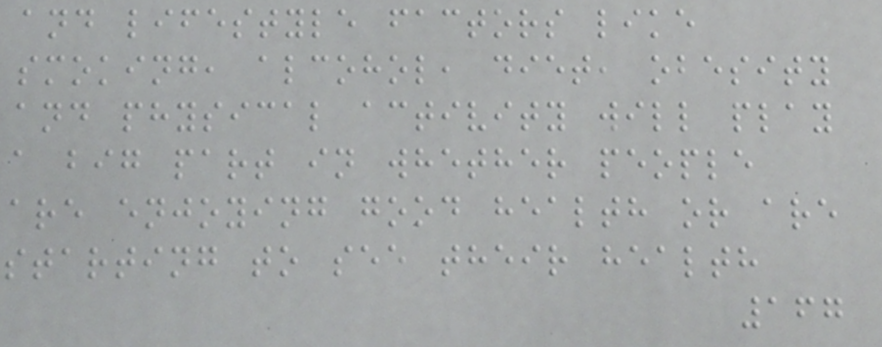and lifestyle factors like
smoking, alcohol, diet, obesity
and physical activity will play
a big part in whether people
are enjoying good health or are
starting to see their health
167
